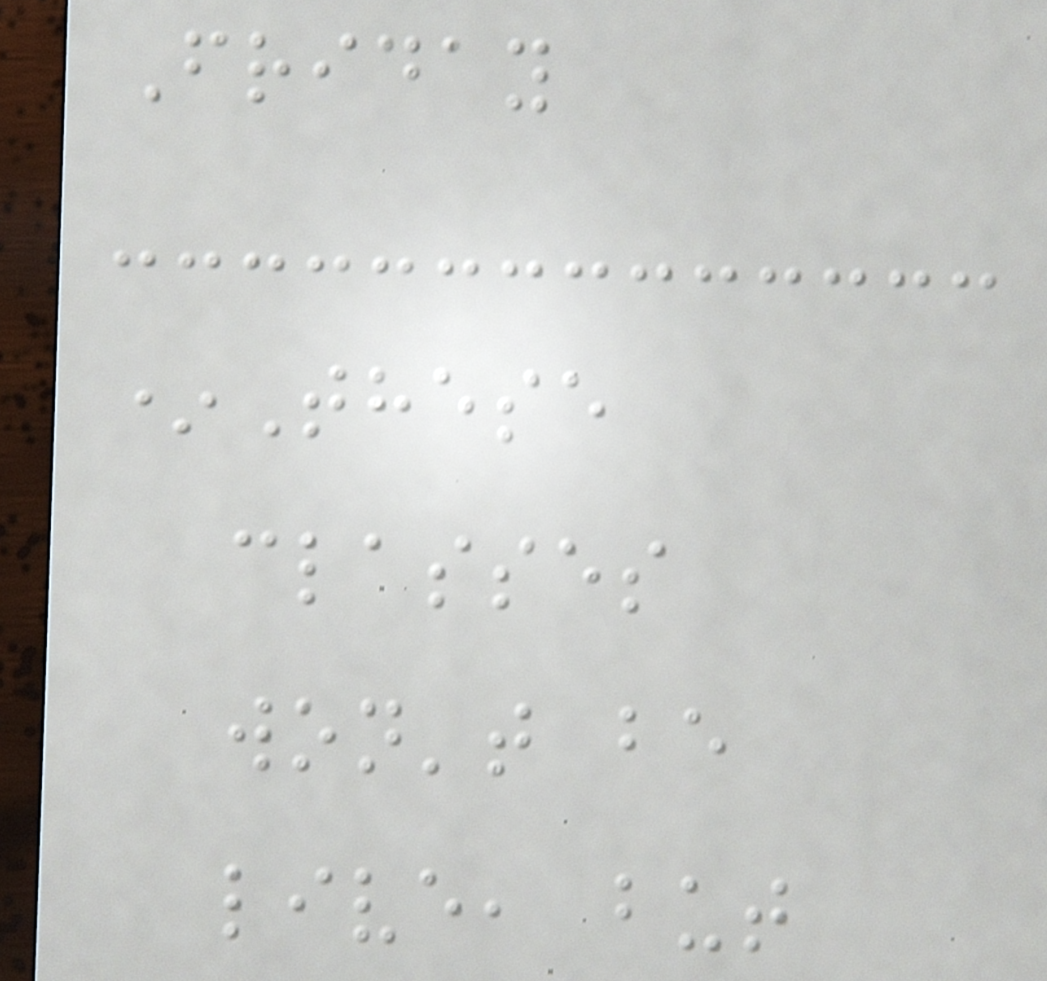Friday
*These
classes
won't be
live, but
